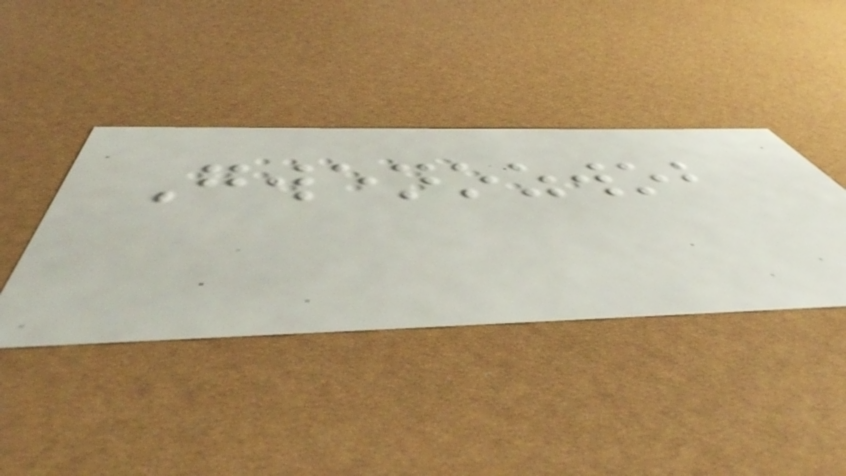Gwenozwob
